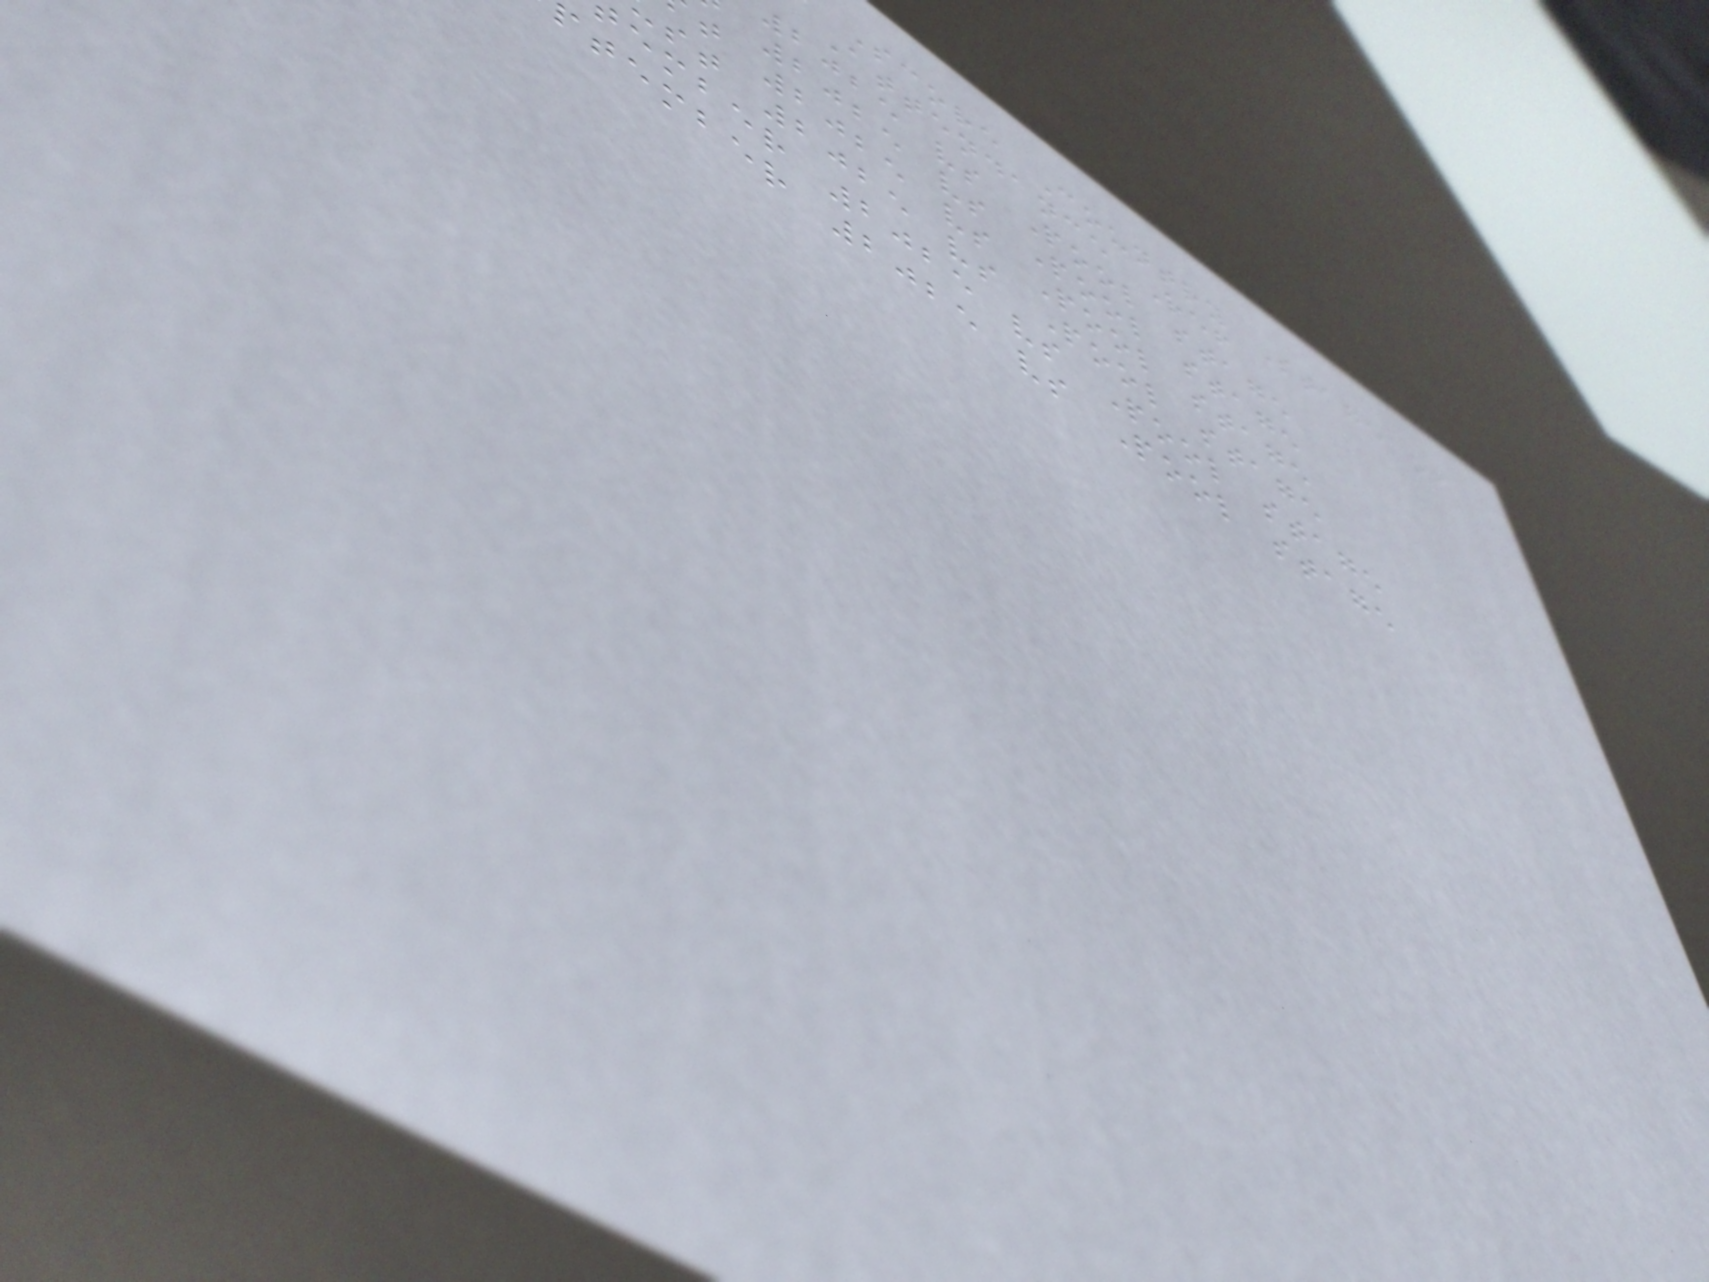Score Country Stage of
Attendance Ref
2025 vs Pool stage
2025 vs Pool stage
t 2025 vs Pool stage
st 2025 vs Pool stage
ember 2025 vs Pool stage
tember 2025 vs Pool stage
